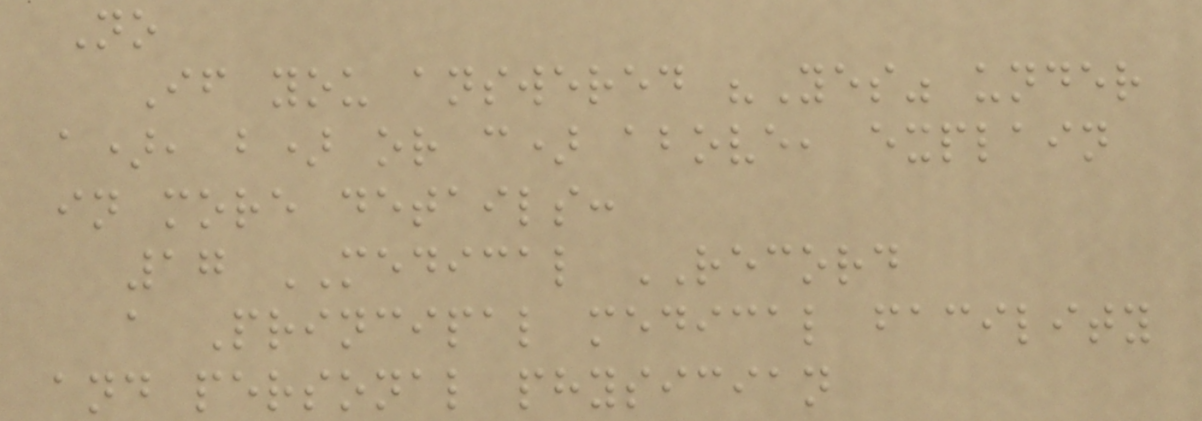No
If you answered "Yes" under
a), b) or c) above, explain
in more details:
17 MEDICAL RECORD
a Principal medical facility
and personal physician
